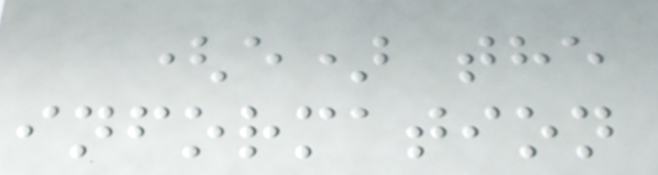(e) the
information
